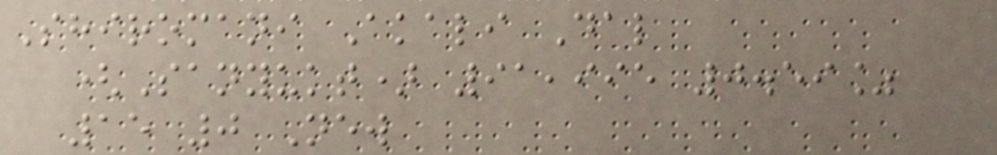Shiromani Akali Dal
(Sanyukt) 91,995 0.59%
15 0 New
